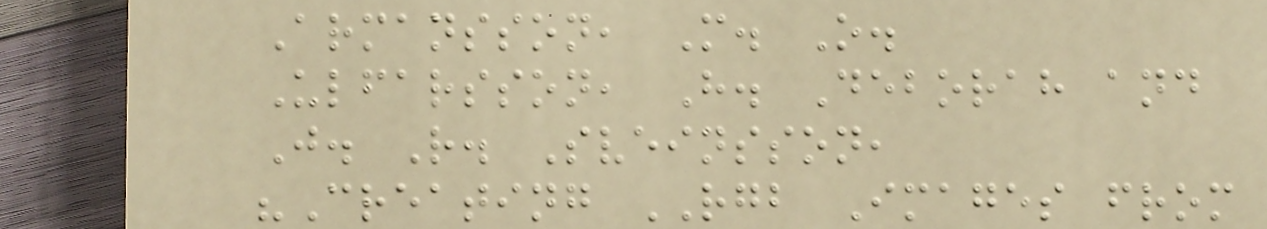Armansson, M. O.
Ulfarsson, H. Deborah and
J. R. Sveinsson,
"Creating RGB Images from
